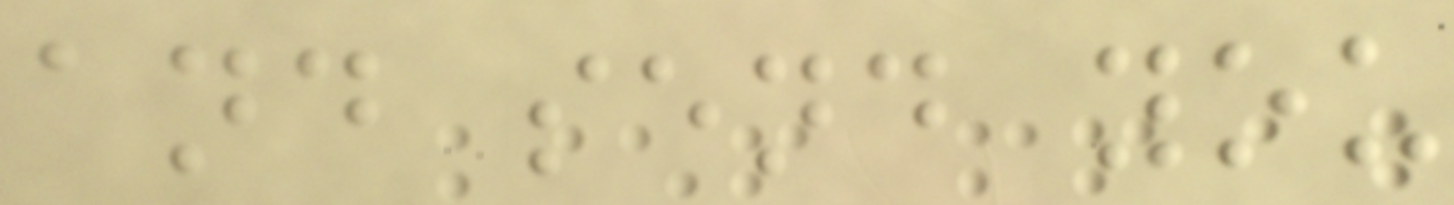and send you
